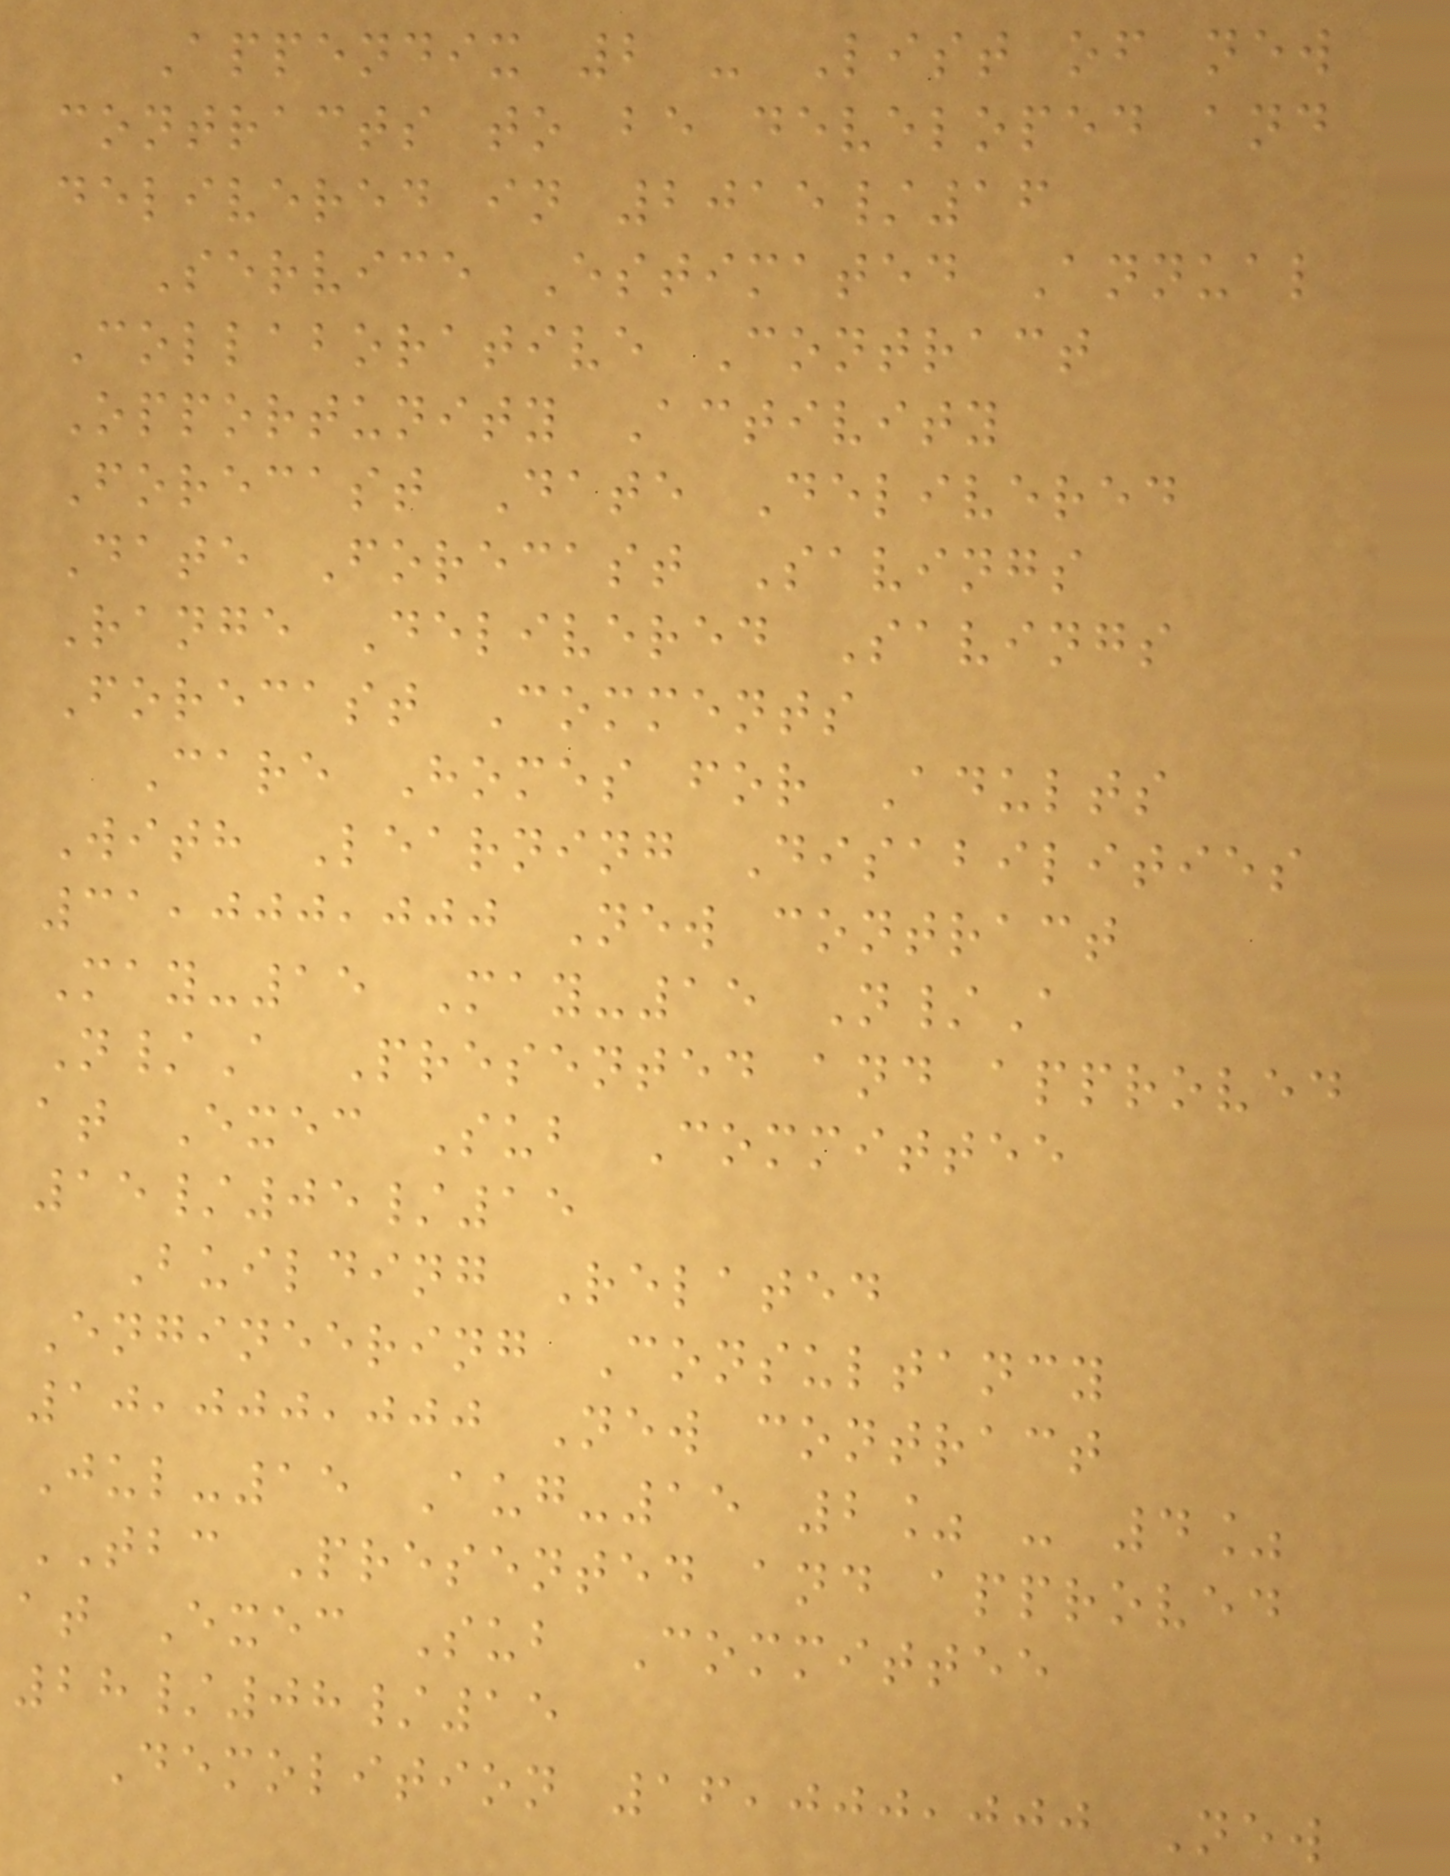Appendix 2 - List of new
contracts to be developed and
delivered in 2015/16
Service Estimated Annual
Collaborative Contract
Opportunity Activity
Forecast Date Delivered
Date Forecast Savings
Range Delivered Savings
Forecast Comments
Care Homes for Adults
With Learning Disabilities
31,000,000 New contract
May-15 May-15 N/A
N/A Presented and approved
at Exec Sub Committee
15/05/15
Building Related
Engineering Consultancy
10,000,000 New contract
Jul-15 Aug-15 2% - 4%
TBC Presented and approved
at Exec Sub Committee
28/08/15
Demolition 16,000,000 New
